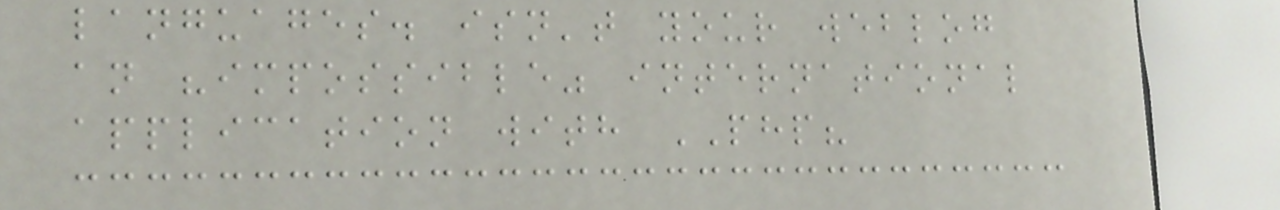languages. isn't your weblog
an "impossible" international
application with PHP?
